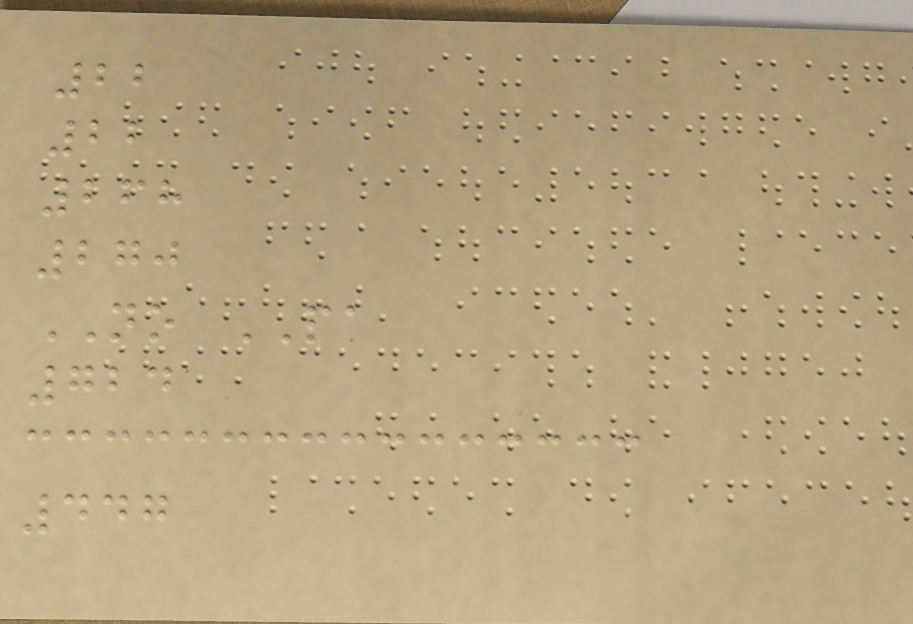22
22
268
270
NO PA
724
447
